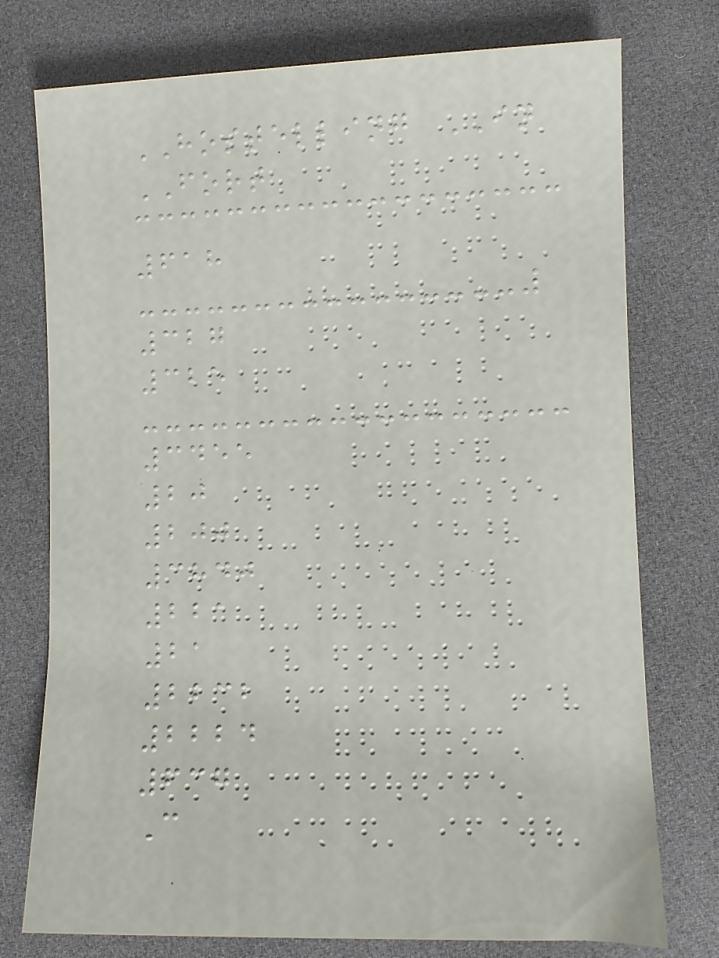HOSTELLING IN
FORT
618
327
325
3455
20
200
3840
221
21
2232
2224
637
C
